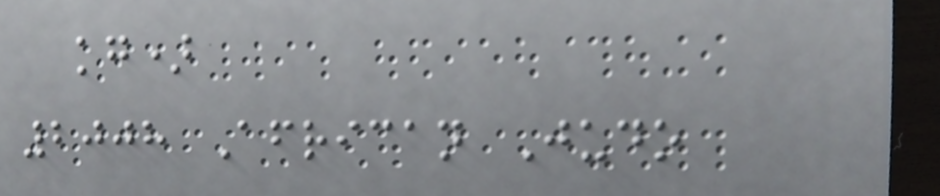kg)
2008 African Judo
